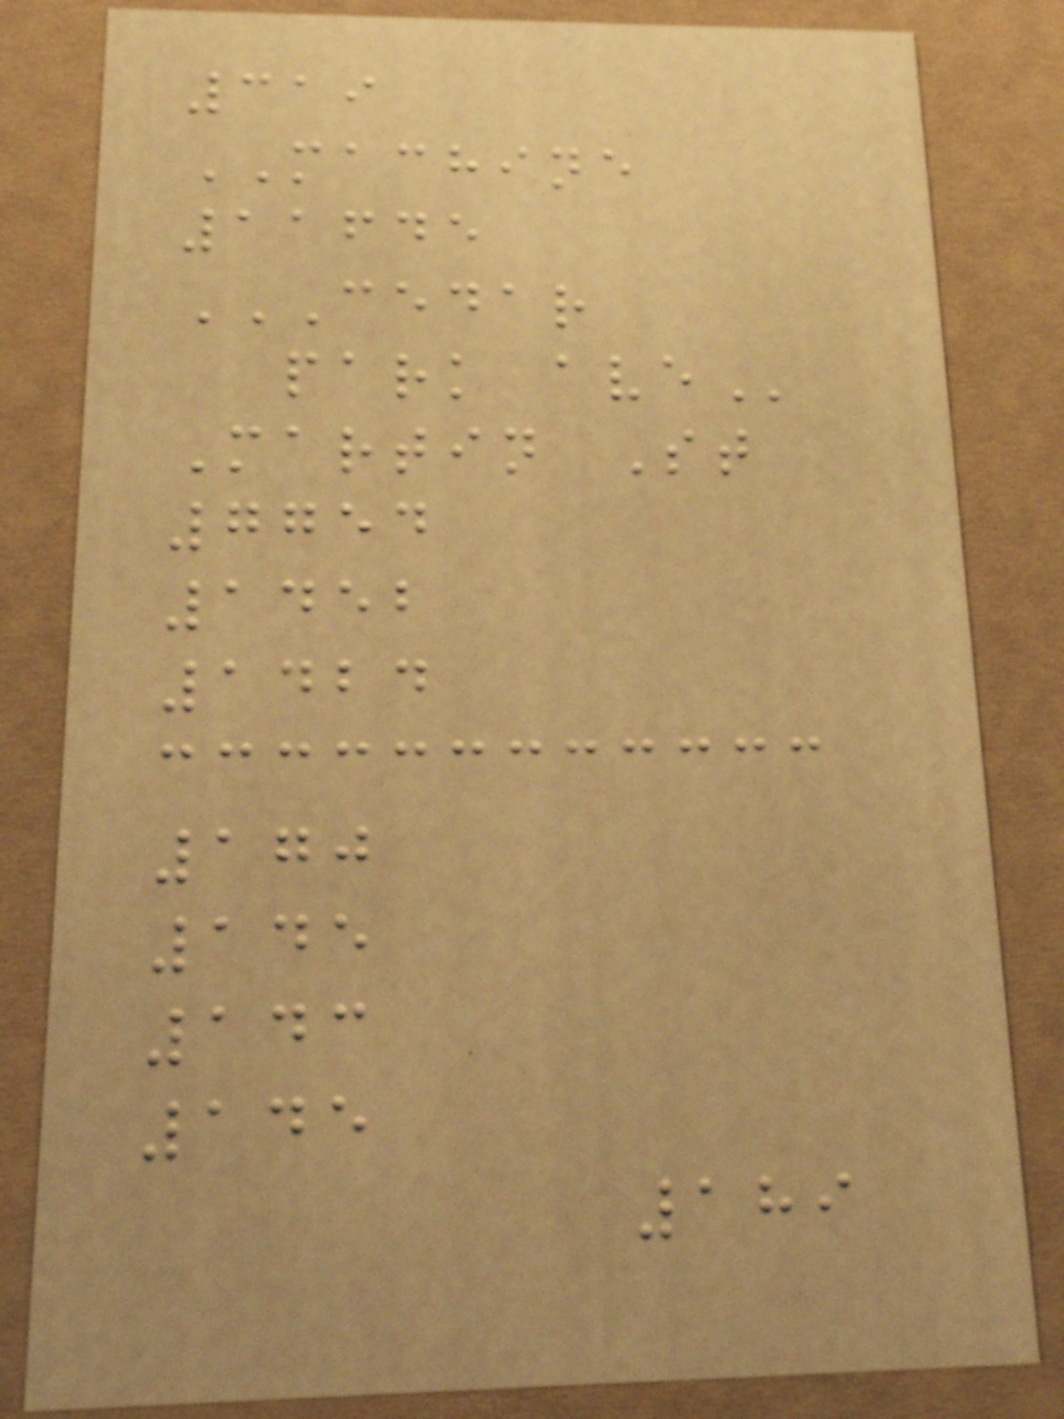319
MACHINE
11645
CEDAR
PARK AVE
Martin St
7754
1452
1424
170
145
143
145
189
